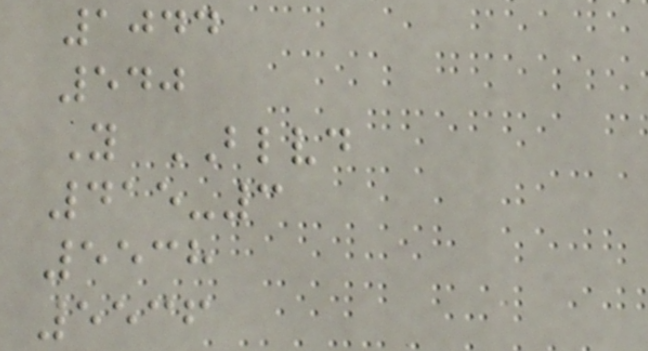1044
540
Y BLVD
415-3
5538
5536
